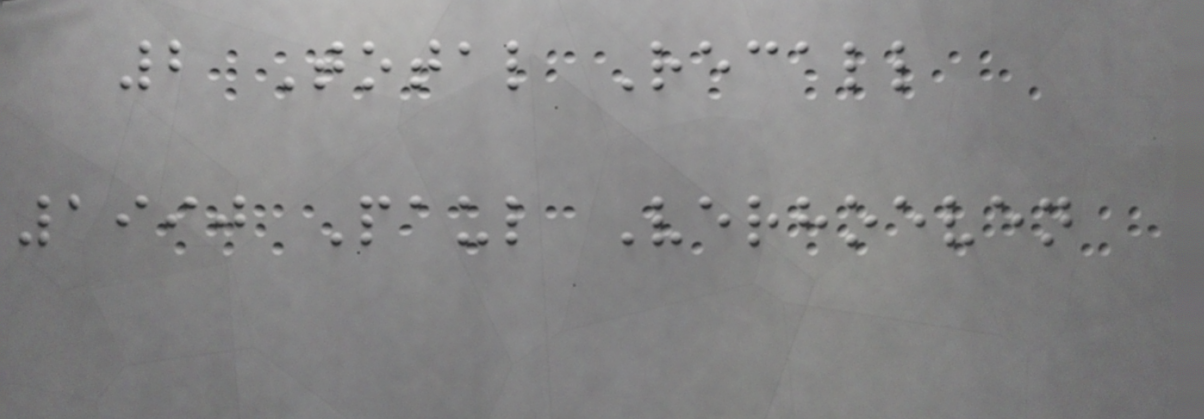2 Total Recall
1990 Paul Verhoeven
